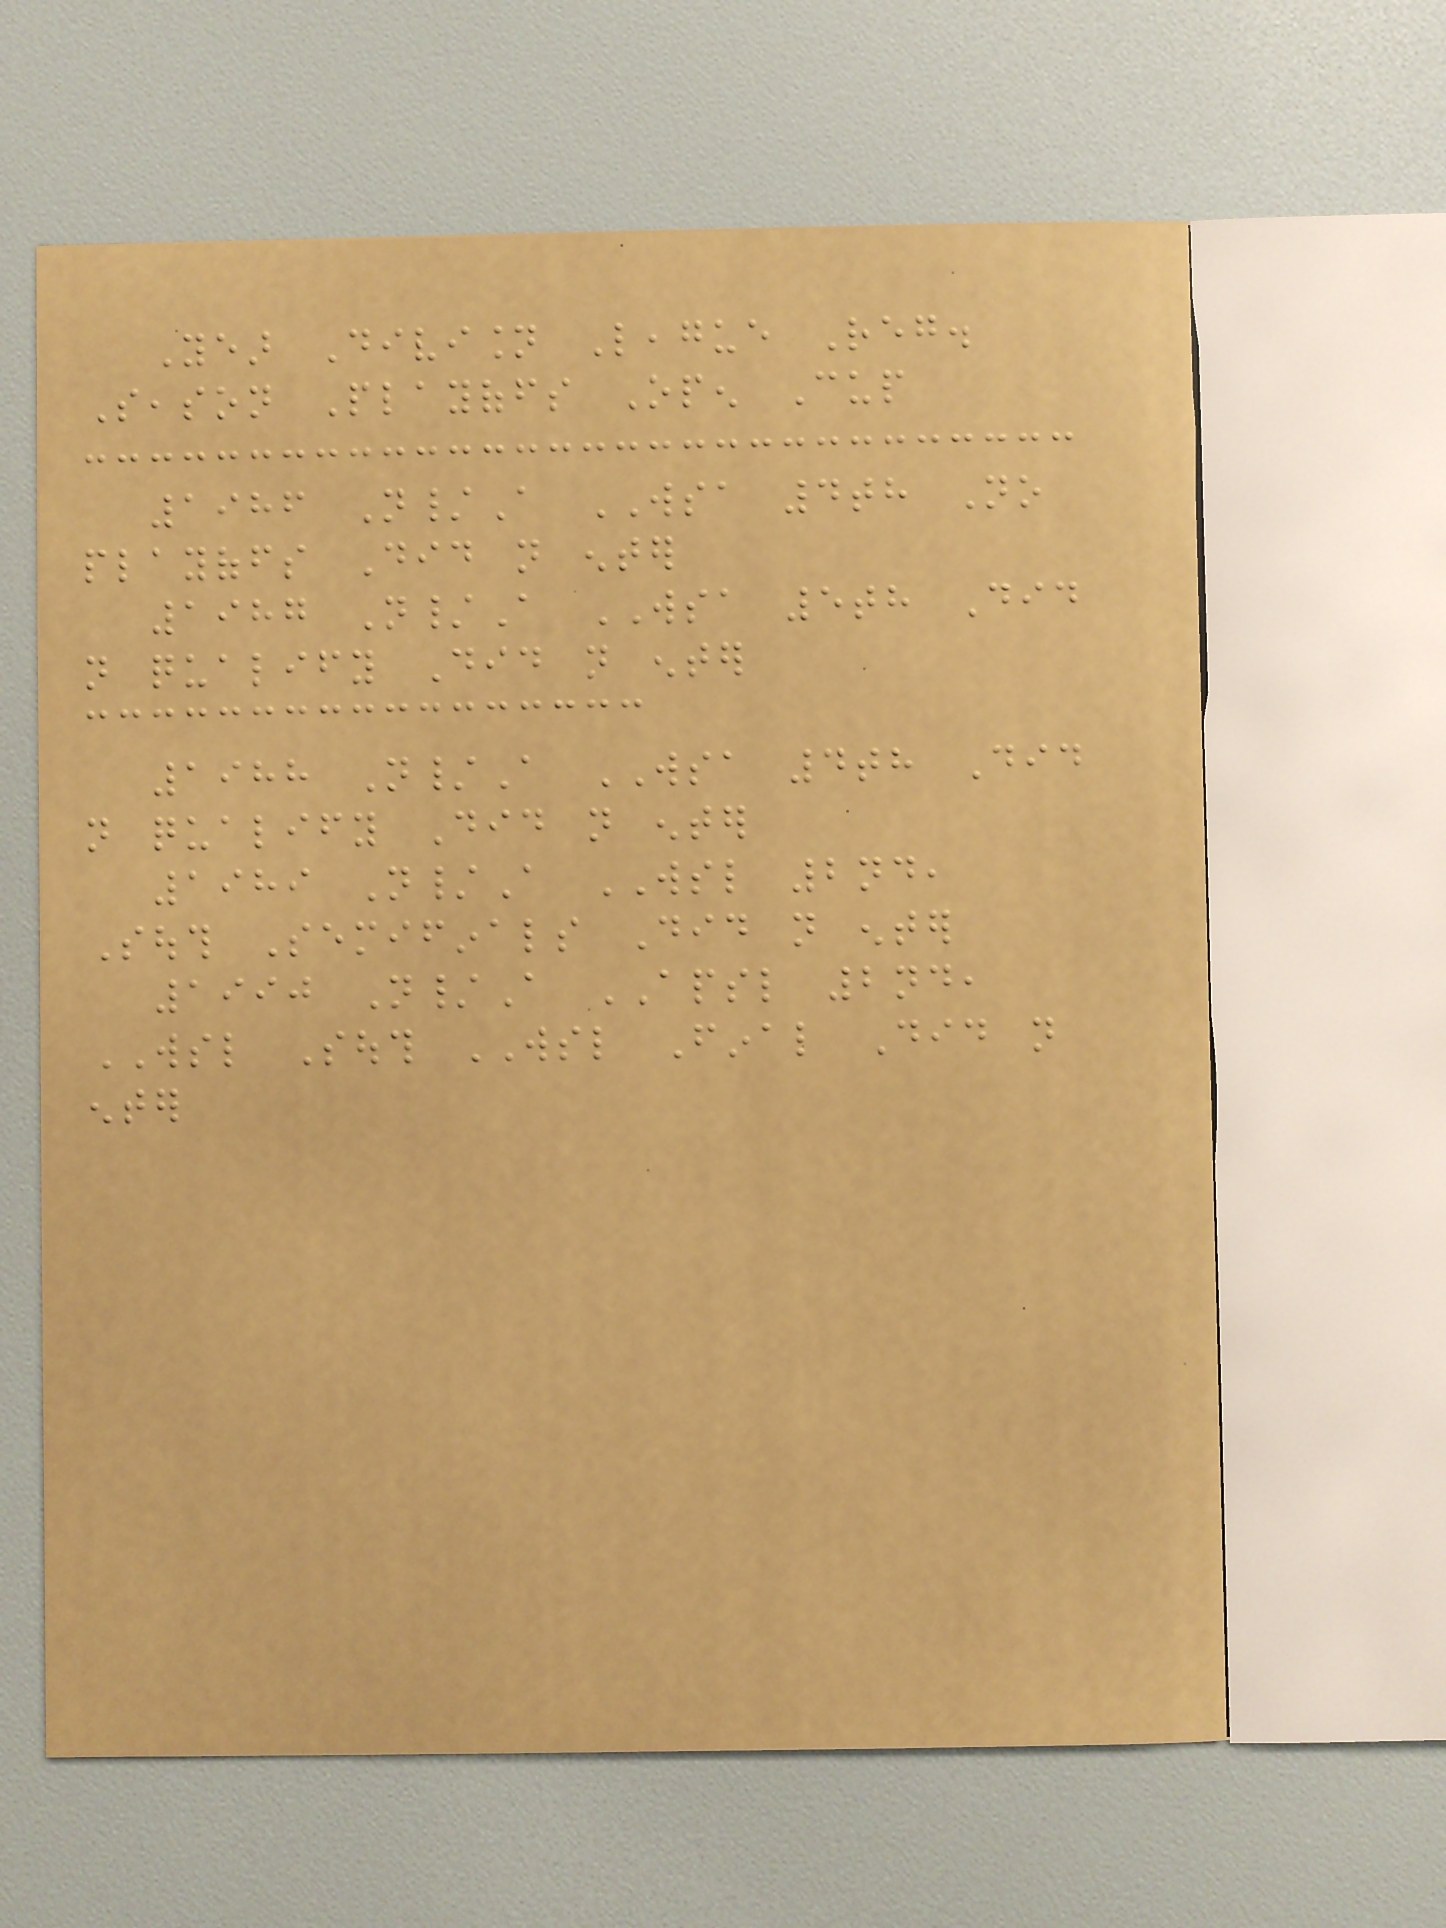Year Division League Reg.
Season Playoffs Open Cup
1986 N/A WSA 4th No
playoffs Did not enter
1987 N/A WSA 5th Did
not qualify Did not enter
1988 N/A WSA 4th Did
not qualify Did not enter
1989 N/A WSL 2nd,
South Semifinals Did not enter
1990 N/A APSL 2nd,
WSL South WSL Final Did not
enter
